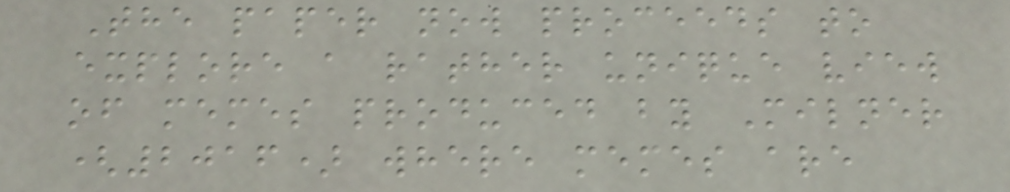The paper now proceeds to
explore a rather unique view
of memes produced by Milner
(2016) where memes are
